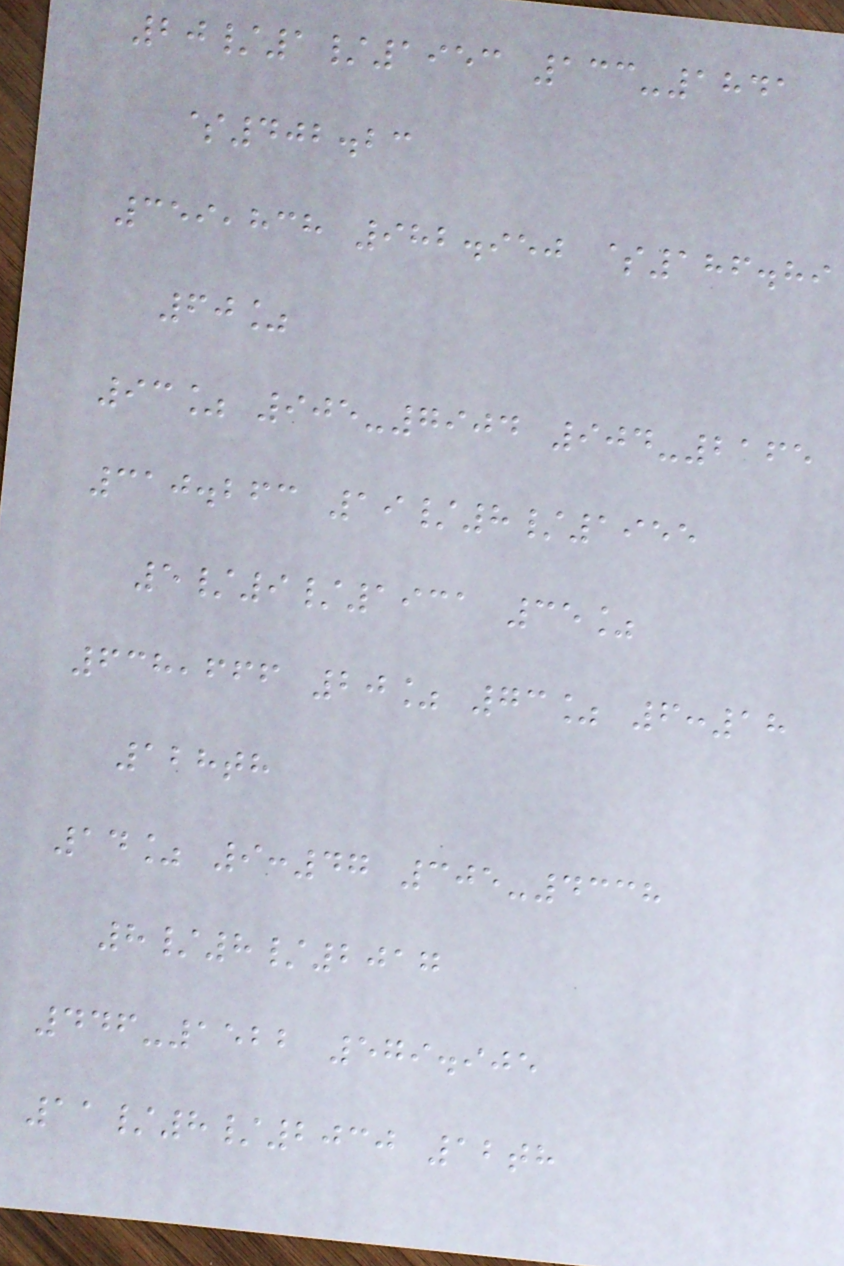20/1/1953 133-1841
$402.23
359,838 982.950 $186.89
60%
93% 905-7904 904-2165
310.263 19/8/1955
5/9/1931 35%
638,666 20% 73% 6:18
128th
14% 9:47 305-4338
8/8/2017
446-1522 579.905
11/8/2030 12th
